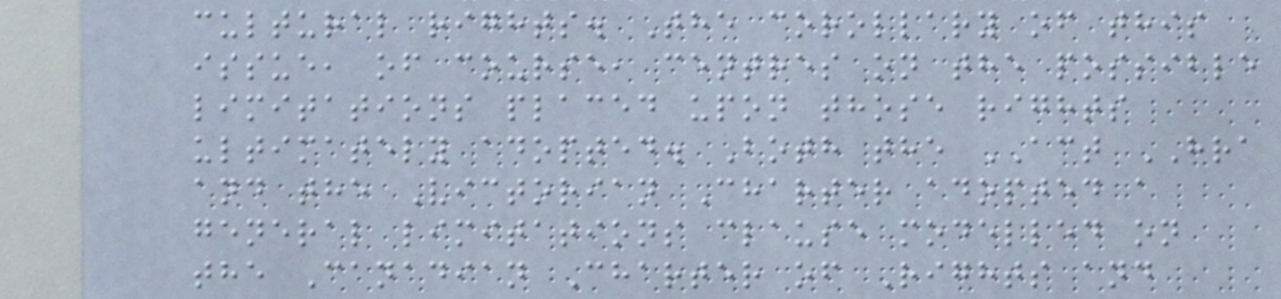cultural rights. The corollary of this
issue, of course, centres on the possible
limitations placed upon those rights
ultimately adopted. Both the ACT HRA
and the Victorian Charter adopted a
general limitations clause modelled on
the Canadian Charter of Rights and
